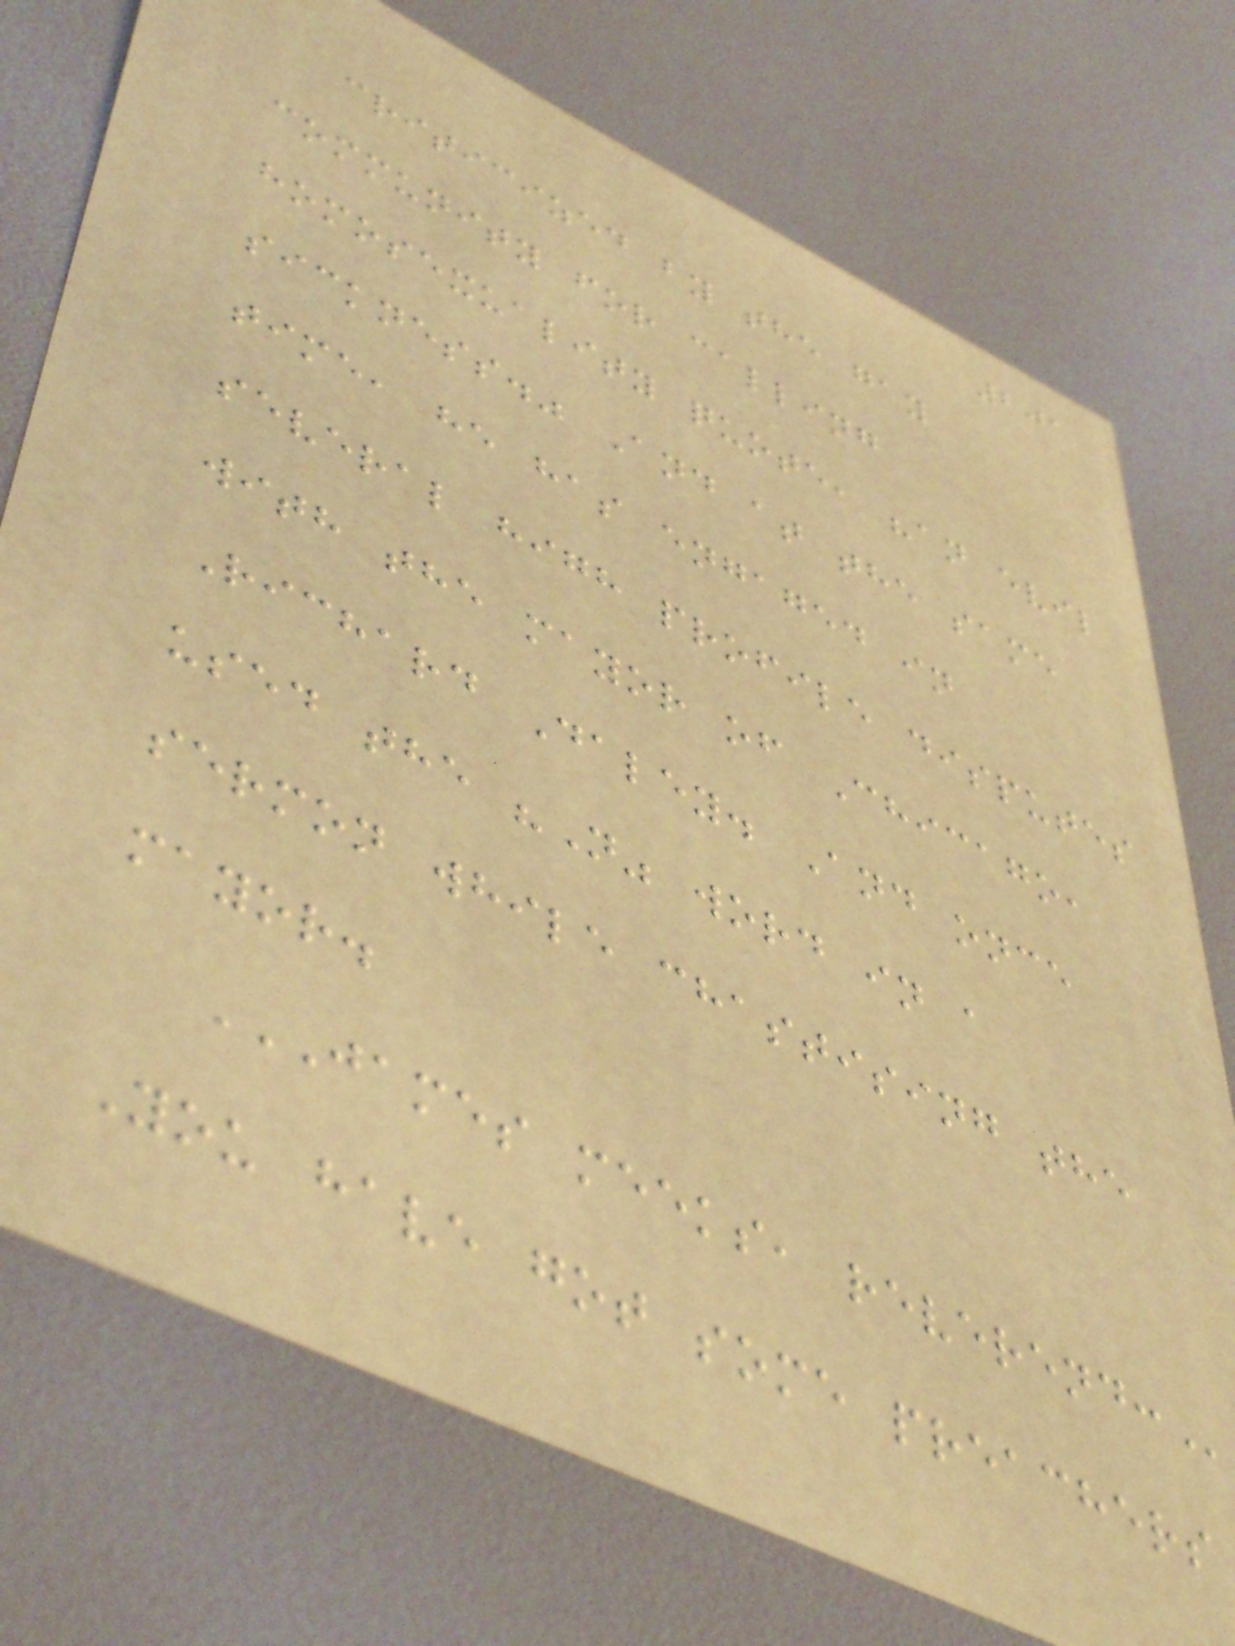201
criticized by the gay
community for calling
homosexuality quote, "an evil
sickness." And at the same
time, he has engaged in
several high profile disputes
with the mayor of Chicago,
Richard Daley. And once
used the "N" word in a
sermon while chastising the
mayor.
JAMES MEEKS, REVEREND:
You have got some preachers
